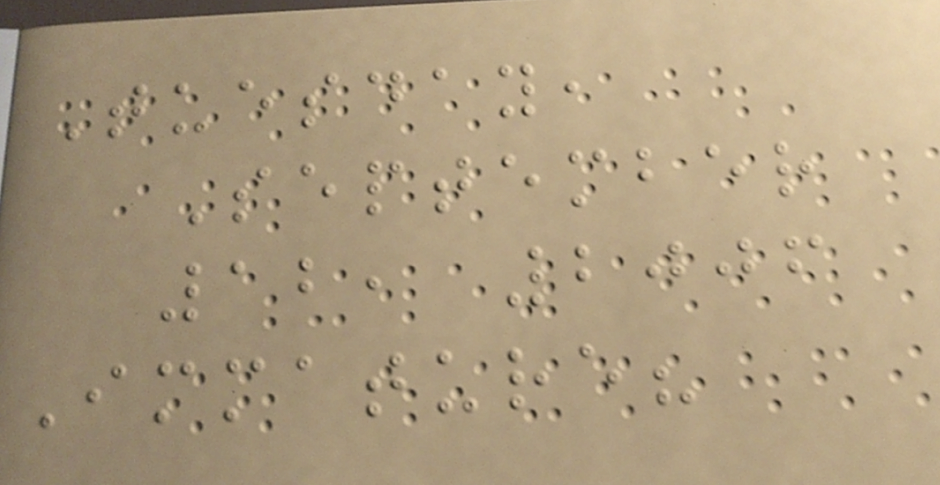Tuesday,
September
12, 2006
Immature?
